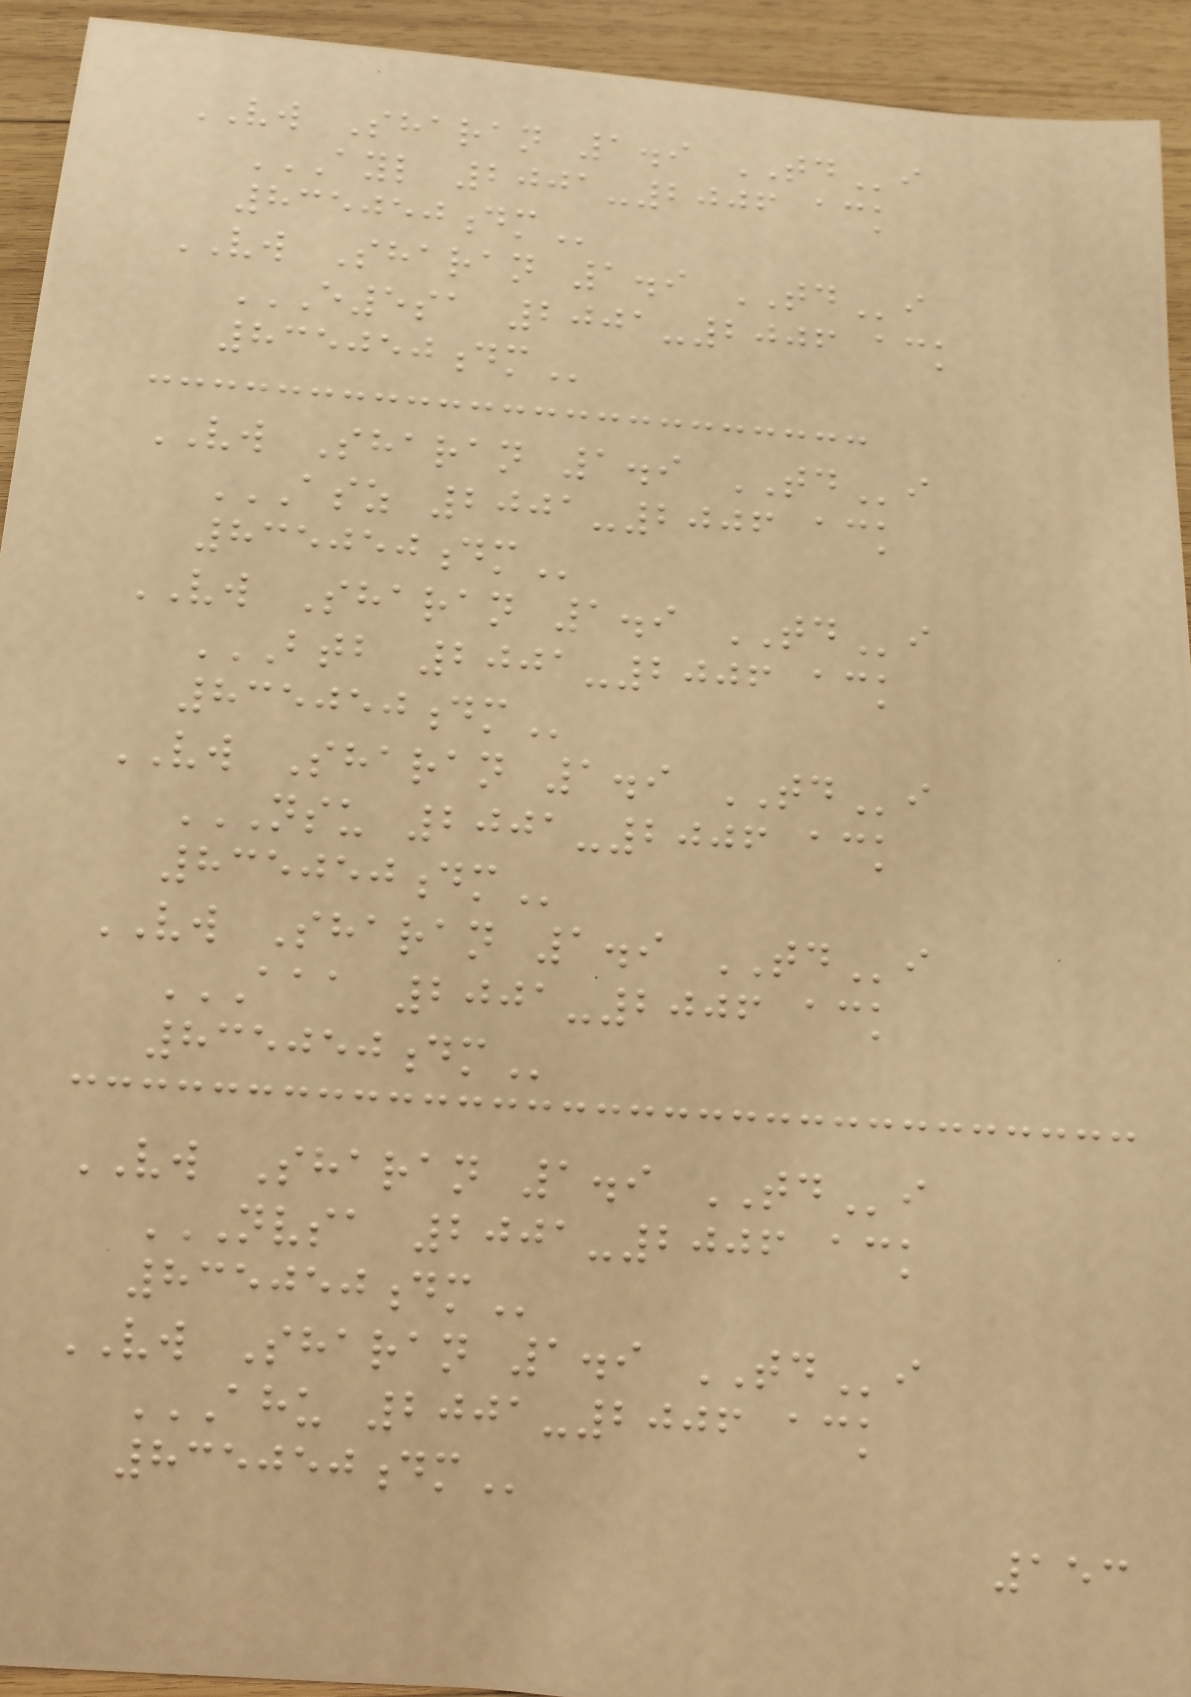VW Sharan 1.9 TDi
AYL 2001-2006 ACK
835050DM
VW Sharan 1.9 TDi
E5SA 2001-2006 ACK
835050DM
VW Sharan 1.9 TDi
ASZ 2001-2006 ACK
835050DM
VW Sharan 1.9 TDi
BTB 2001-2006 ACK
835050DM
VW Sharan 1.9 TDi
NSU 2001-2006 ACK
835050DM
VW Sharan 1.9 TDi
AAA 2001-2006 ACK
835050DM
VW Sharan 1.9 TDi
NVSA 2001-2006 ACK
835050DM
VW Sharan 1.9 TDi
AHU 2001-2006 ACK
835050DM
153
